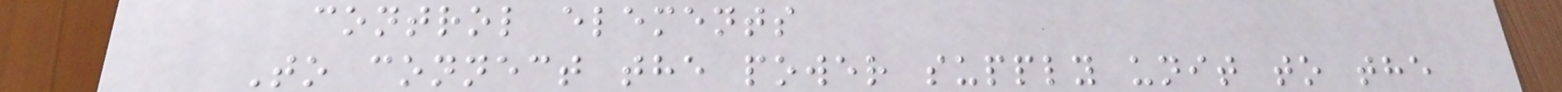control elements
To connect the power supply unit to the
